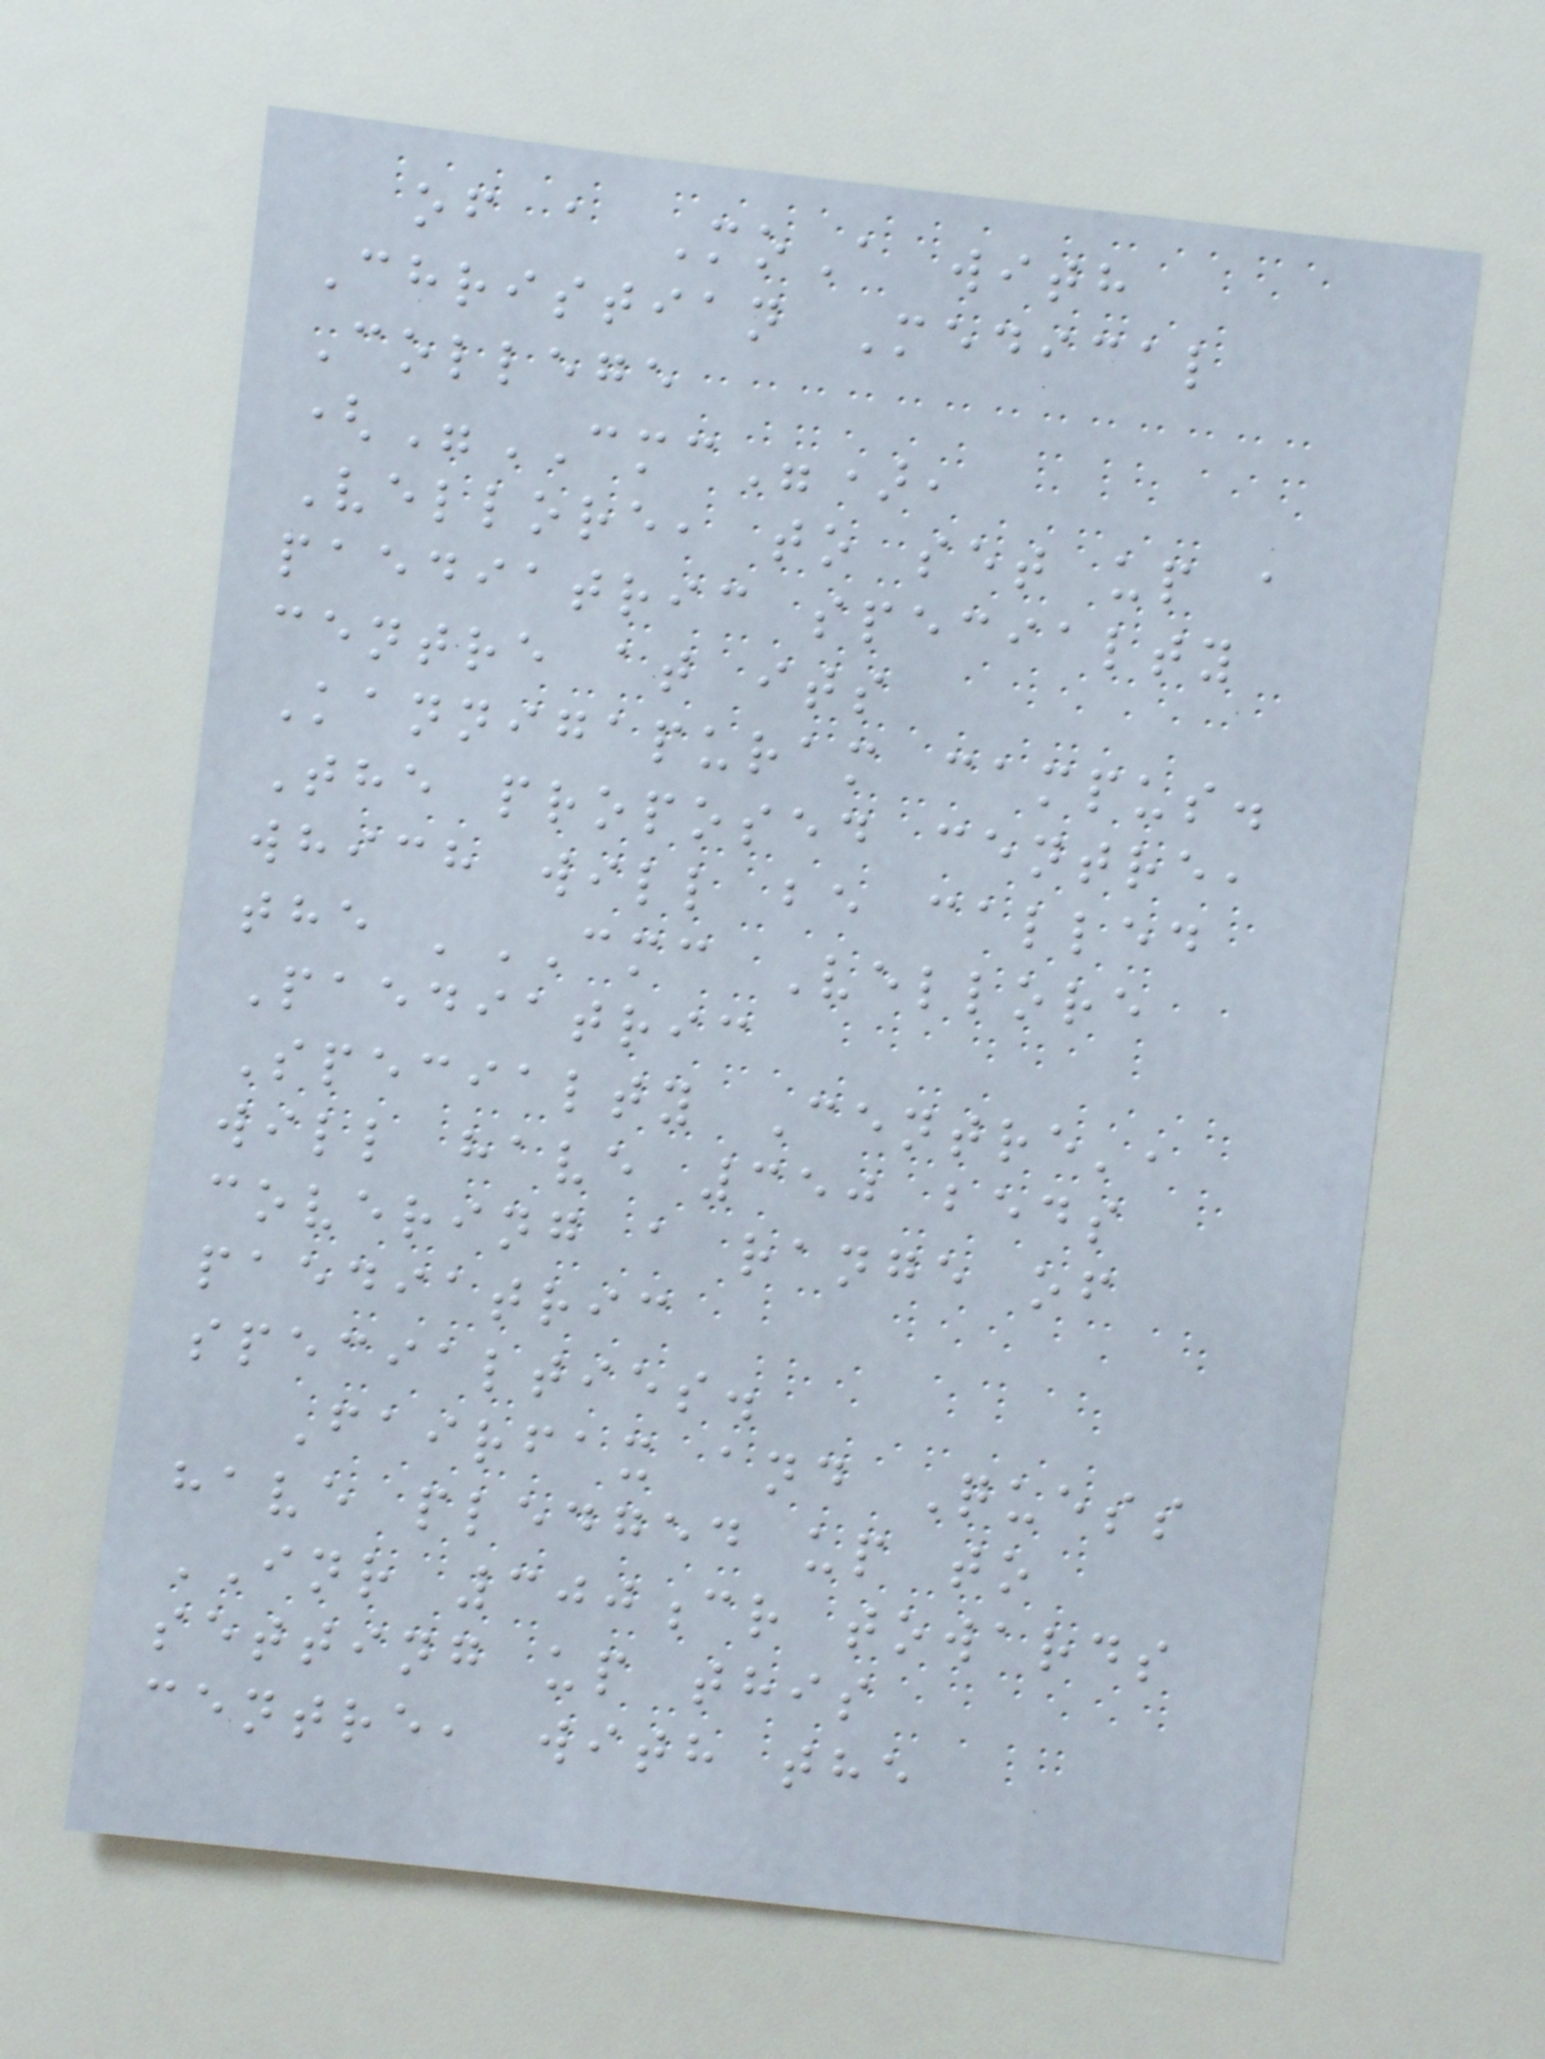of a MoA with
Christian Medical
College
("CMC"),
Vellore, to set up a
paediatric specialty
centre at its
Kannigapuram campus.
The proposed centre,
which will be called
the 'CMC Vellore
Paediatric
Specialty Centre',
will have 350 beds
covering a range of
paediatric
specialties.
Fairfax and Quess
have pledged up to
INR 300cr towards
setting up this
centre, with the
